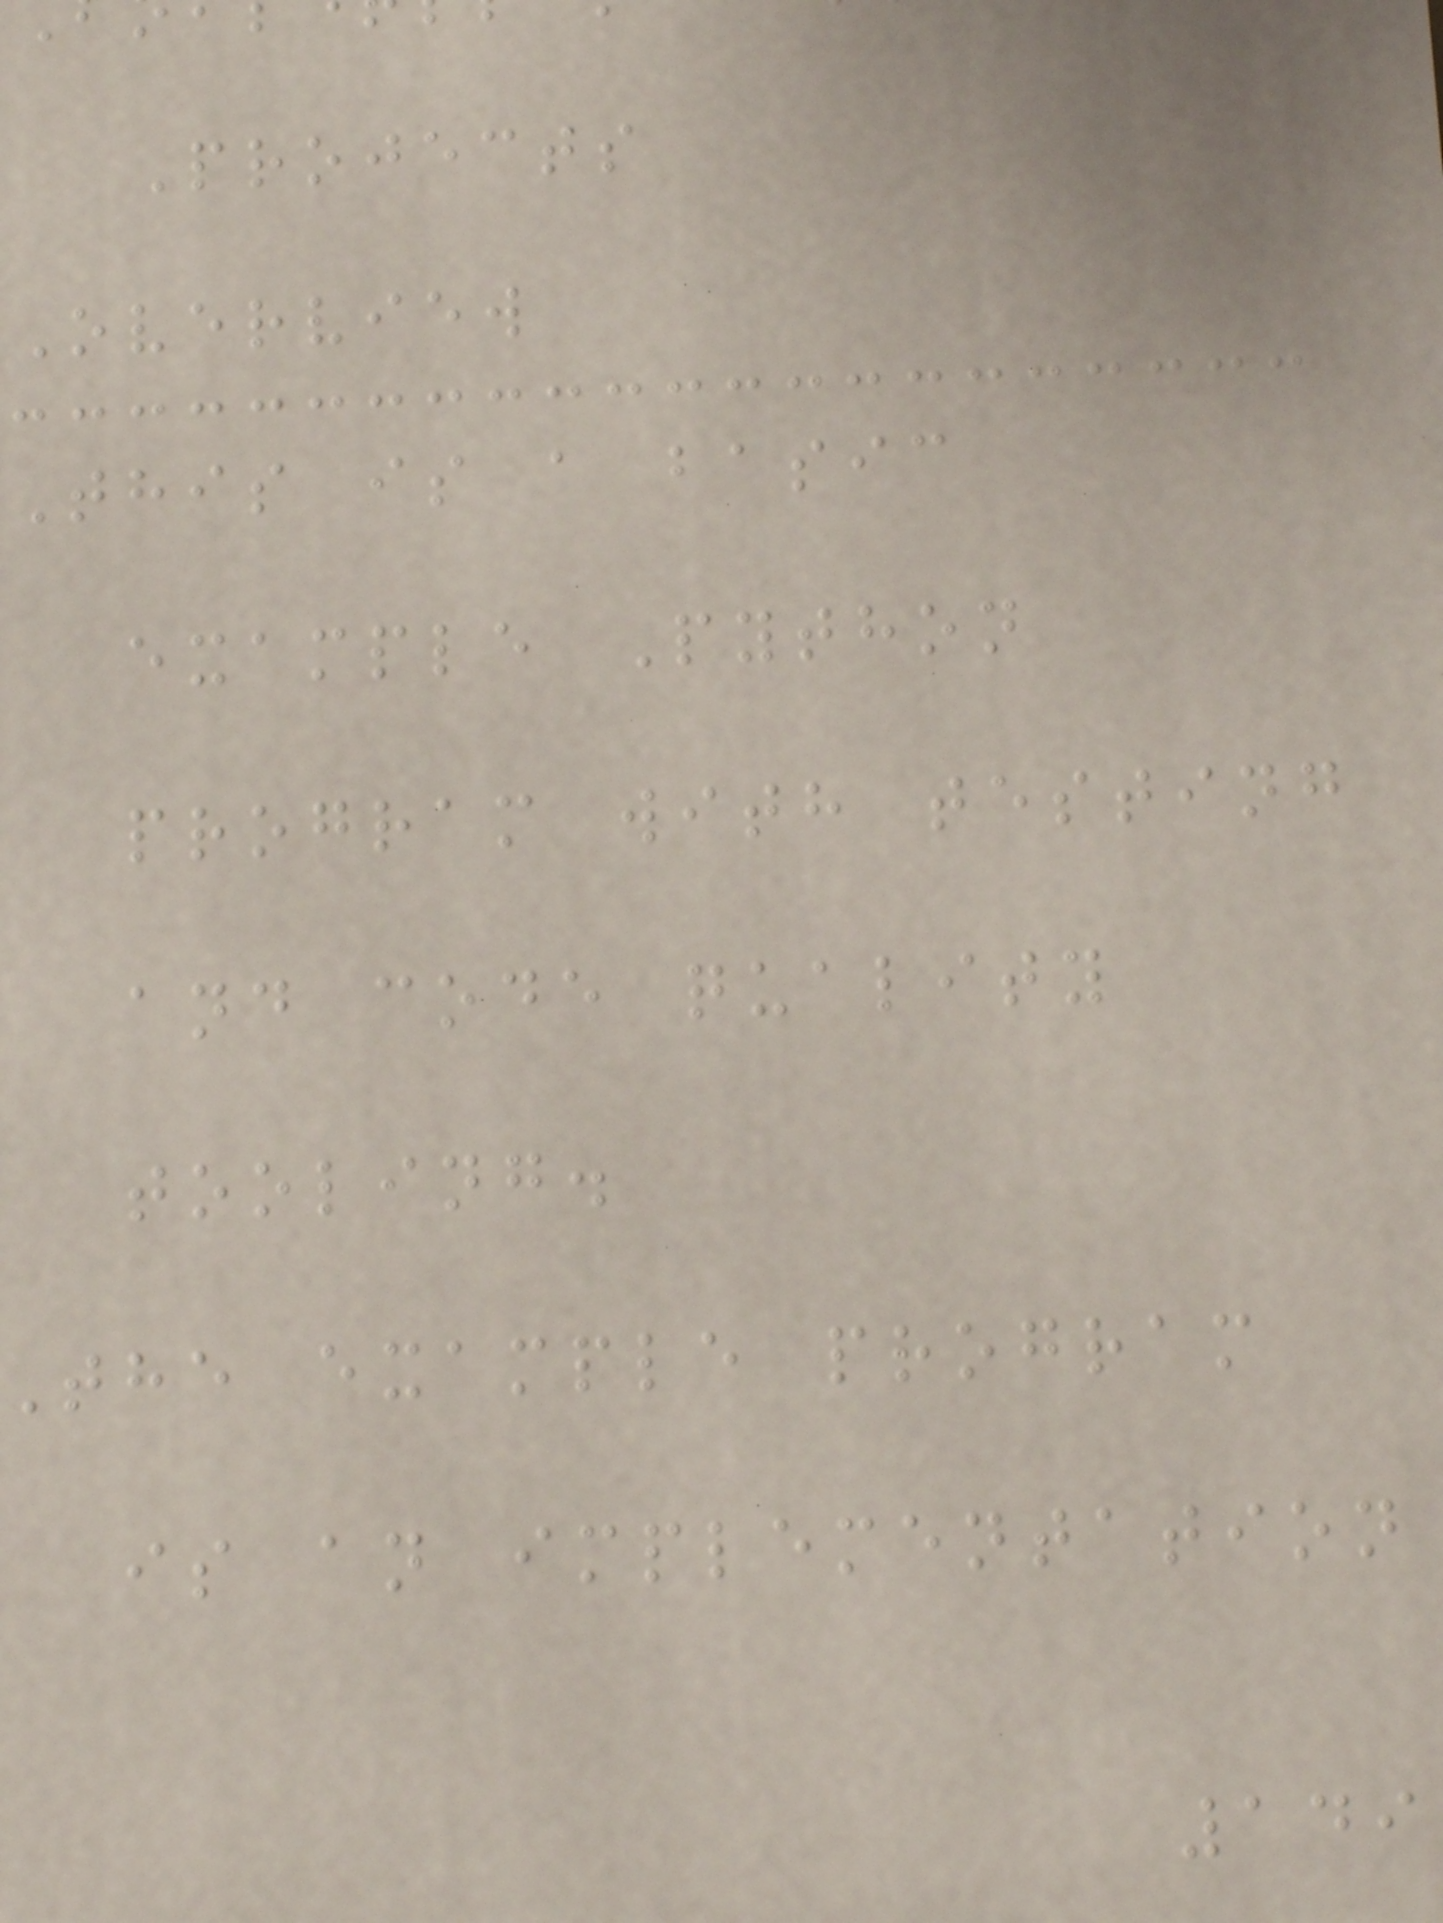Projects
Overview
This is a basic
example Python
program with testing
and code quality
tooling.
the example program
is an implementation
149
